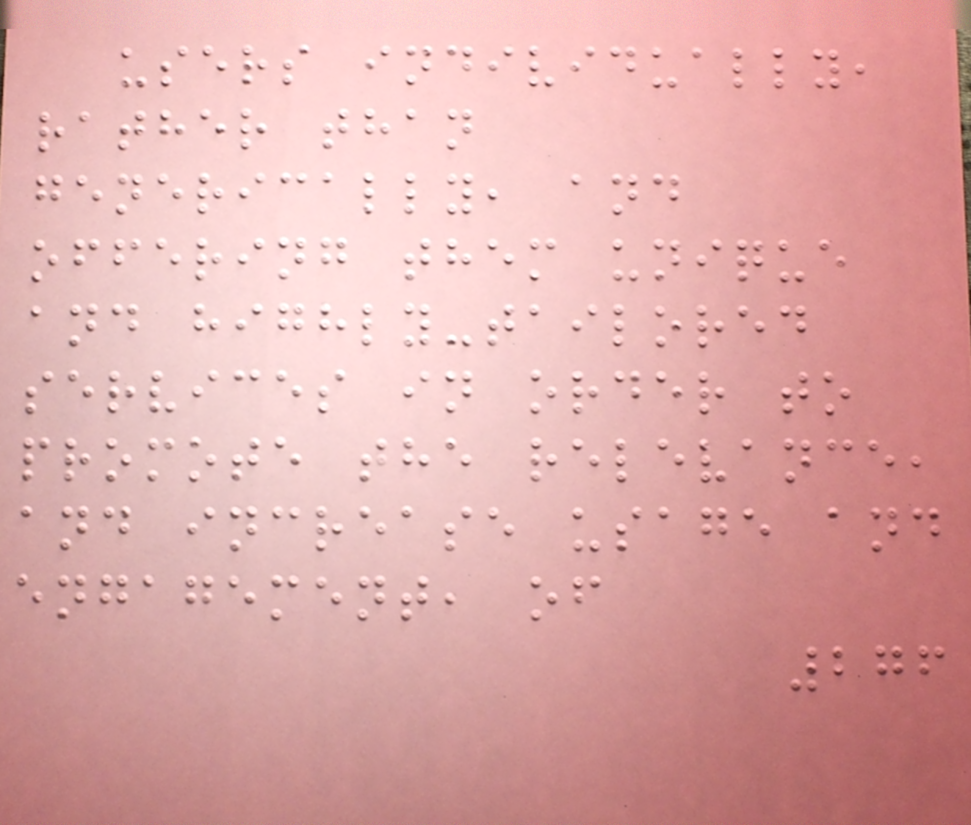users individually,
rather than
generically, and
offering them unique
and highly-tailored
services in order to
promote the relevance,
and increase usage and
engagement, of
276
